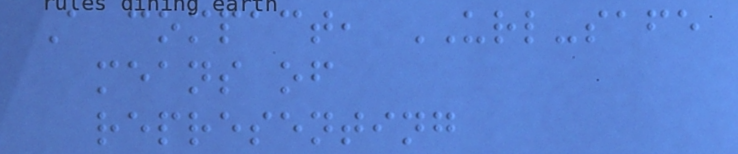A compact, URL-safe
means of
representing
